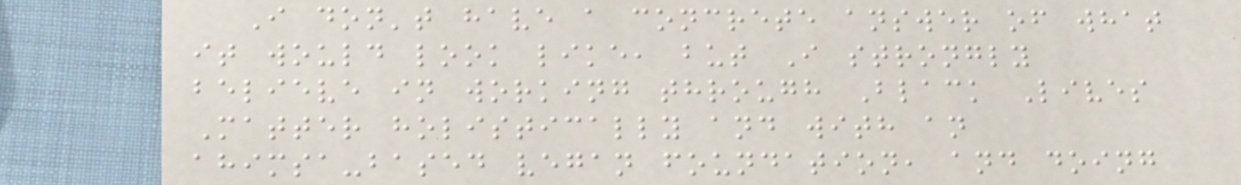I don't have a concrete answer of what
it would look like, but I strongly
believe in working through Black Lives
Matter holistically and with an
ahimsa-based vegan foundation, and doing
